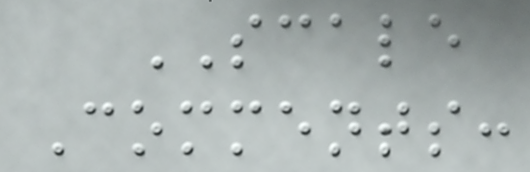SCALE
Comments:
